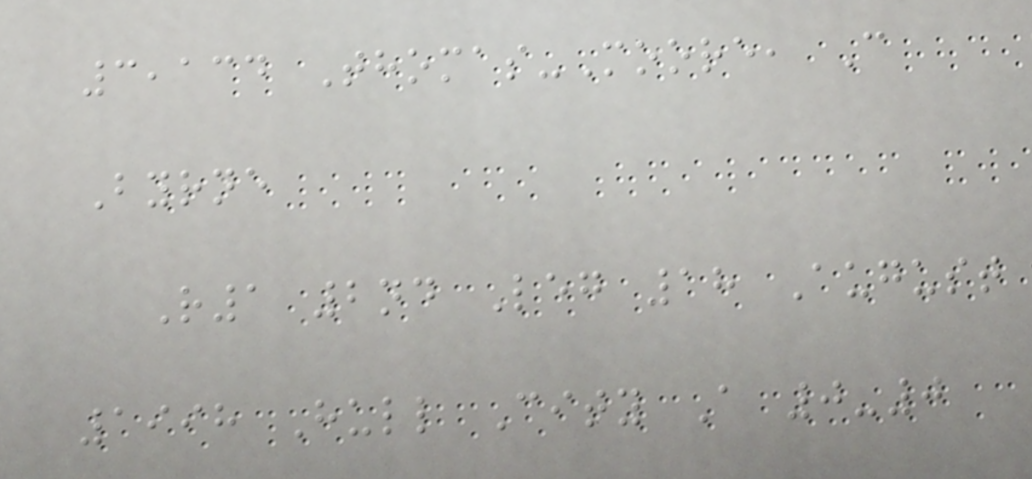3,134 Thomas-Moore, C
Byrne
R1 2nd Leg 18 August
1998 Hull City A 0-0
